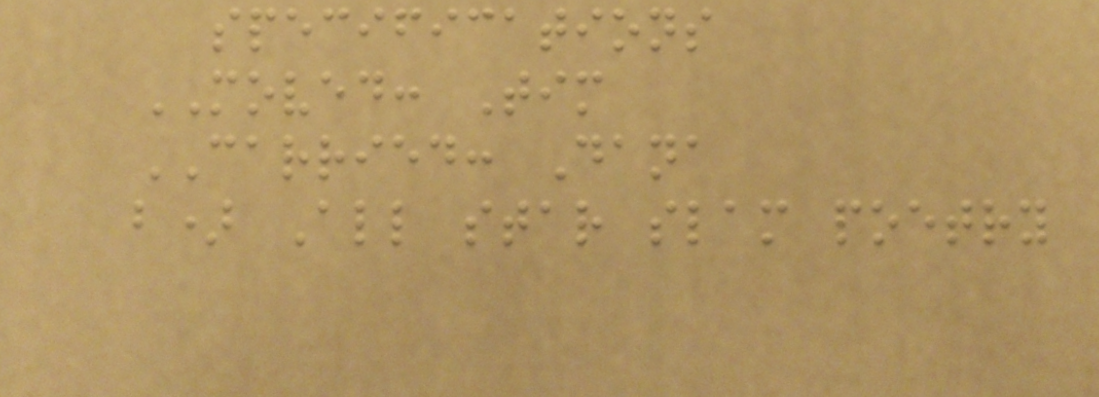specifications
MOVED: Tim
CARRIED: Dana
b) All star slam poetry
